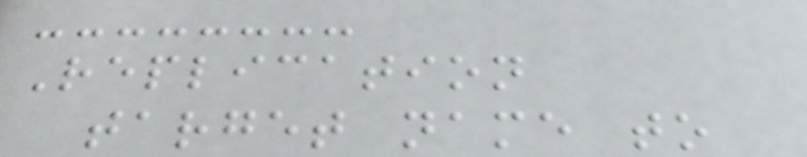Replication
target name to
